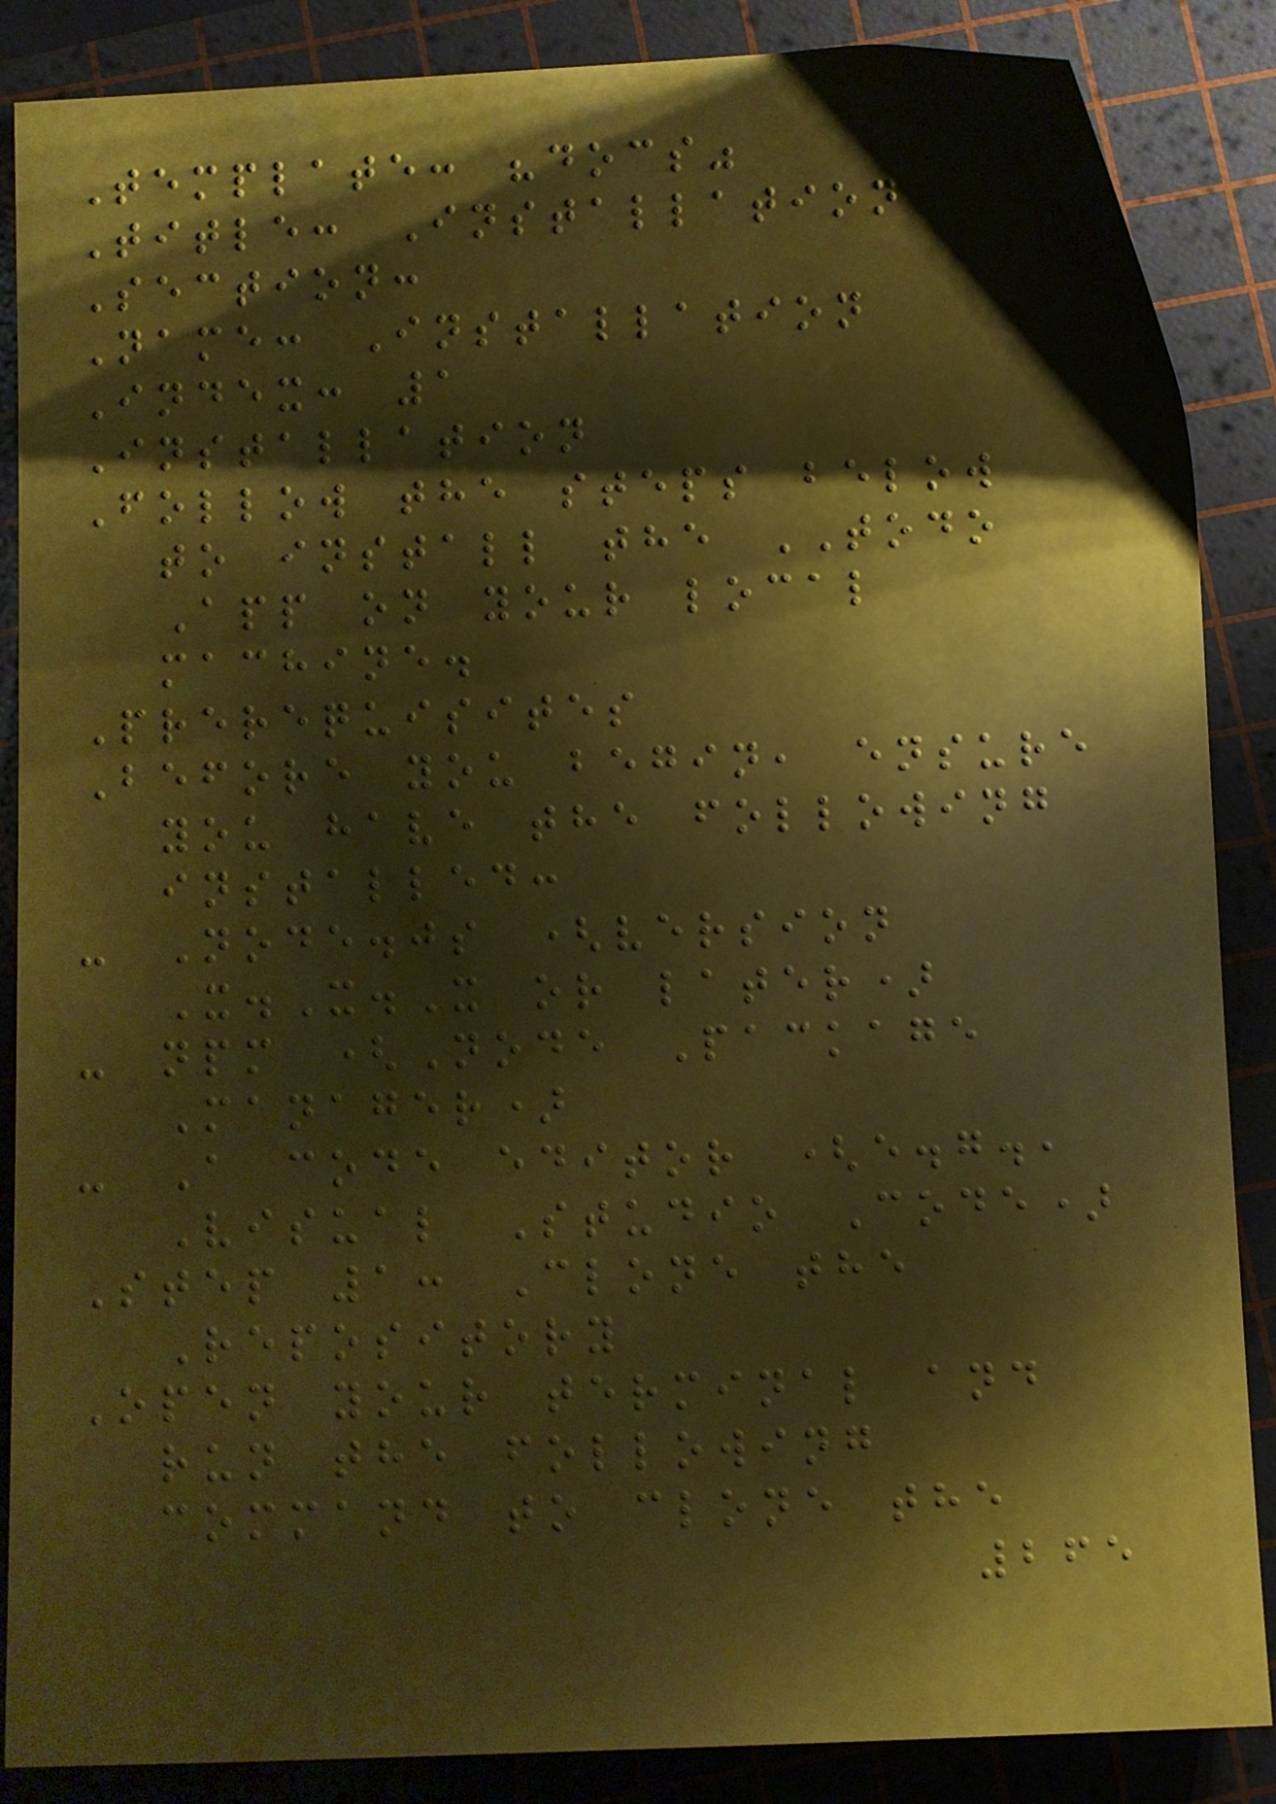Template: "docs"
Title: Installation
Section:
Name: Installation
Index: 1
Installation
Follow the steps below
to install the TODO
App on your local
machine.
Prerequisites
Before you begin, ensure
you have the following
installed:
- Node.js (version
X.X.X or later)
- npm (Node Package
Manager)
- A code editor (e.g.,
Visual Studio Code)
Step 1: Clone the
Repository
Open your terminal and
run the following
command to clone the
265
